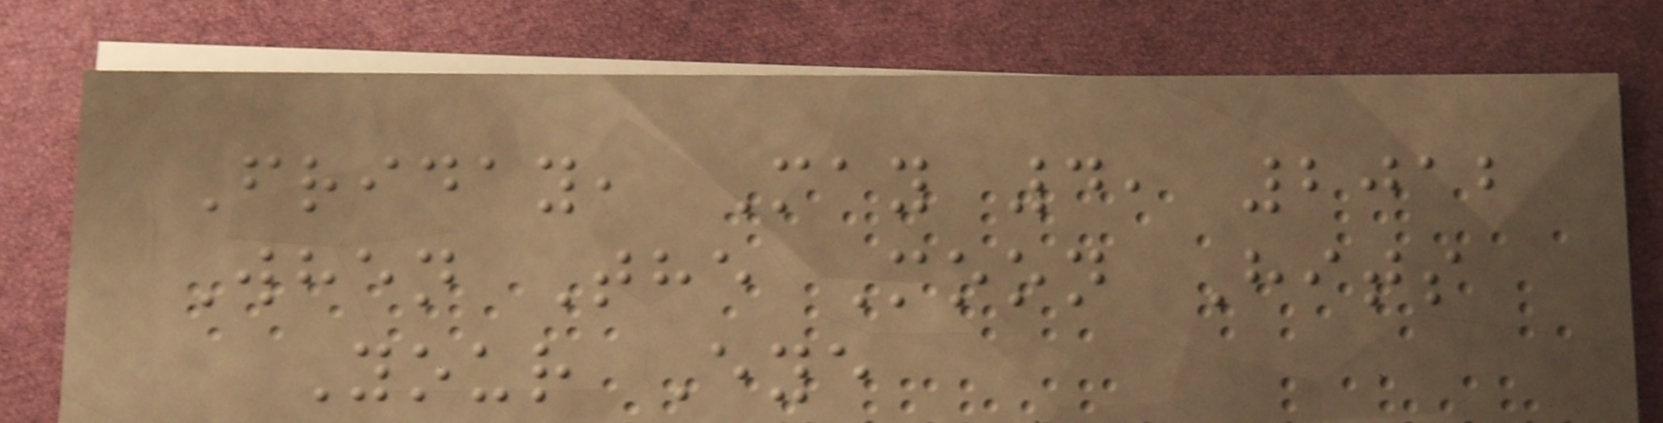Friday, May 4, 2012
When The Moon Hits
Your Eye
